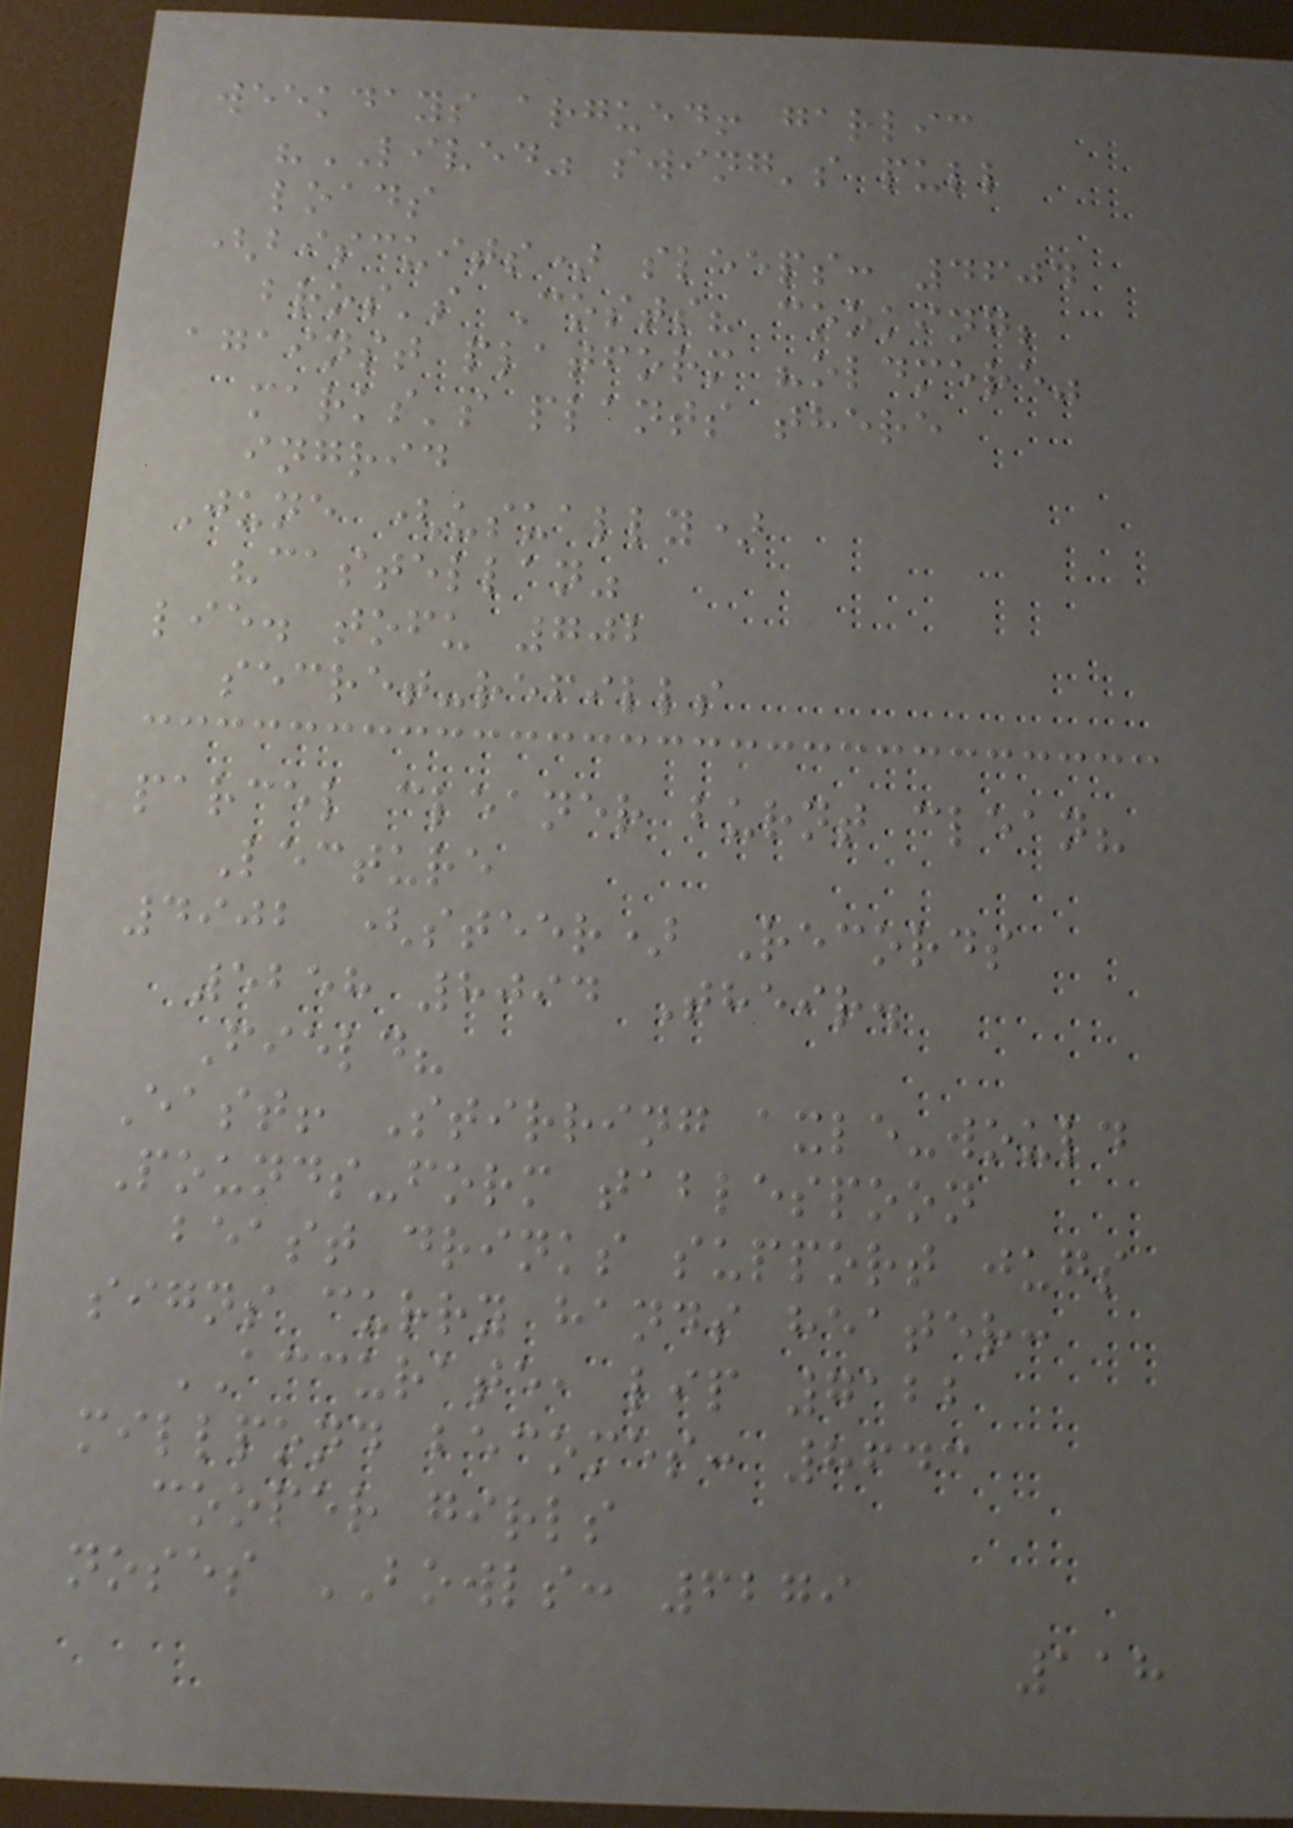weekdays argued! garlic
"LIVED" swing's pull
loads
(biscuits) sleeps: 4604
bros's Costs? cooking;
against platform "oldmere"
marks's plants there
ingrid
June (usually)
"castellan"
lie. tofu 702
secret-refills
parcel cleaner burnt clean?
Lecture
4902 (steer) Records
5258 8094 Their.
Field?
East! Stirring axle-would
Pounds-form tablespoon
beast drinks support jugs
signs curry hands heater:
ACCURATE, lip 7122
millpond becomes: 8643
cooper girls
noses BOWLS: 6279
118
